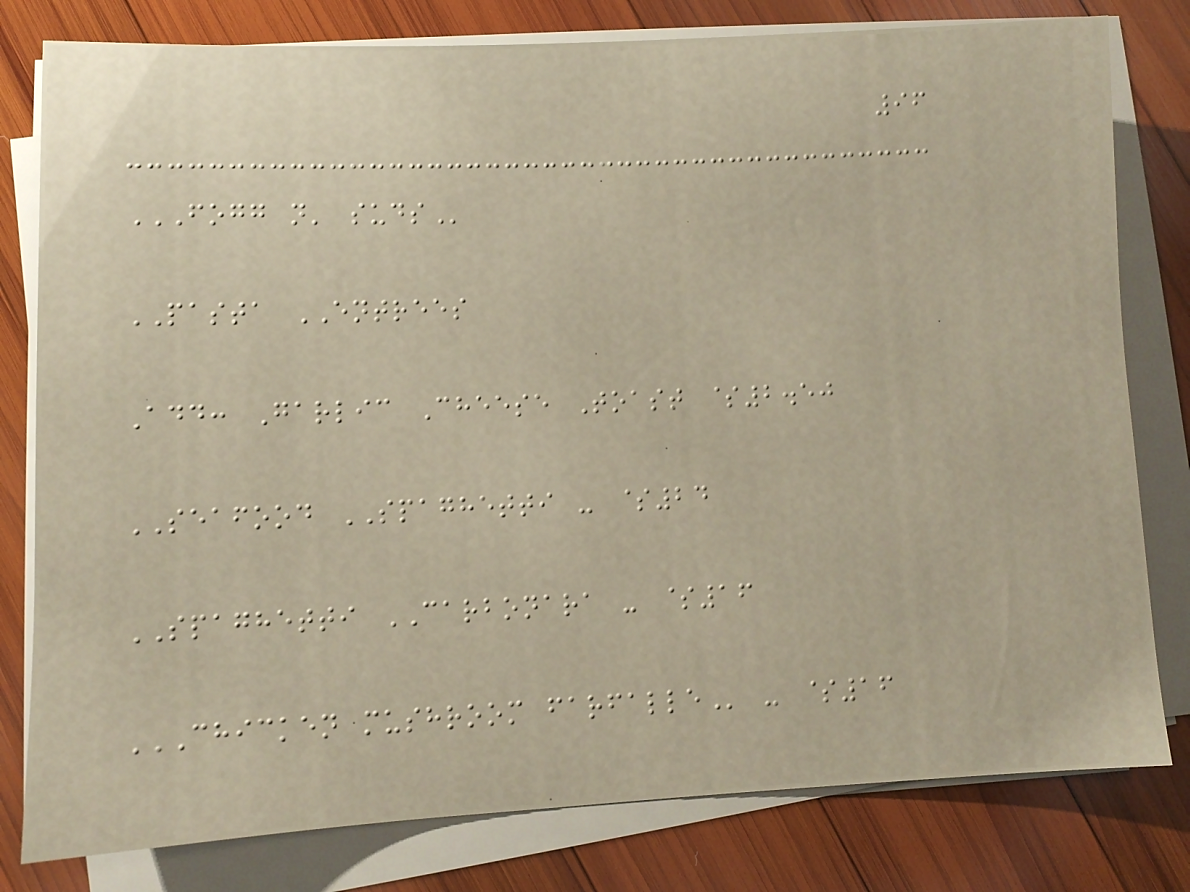96
FOGG N' SUDS
PASTA ENTREES
Add: Garlic Cheese Toast $2.50
SEAFOOD SPAGHETTI - $24
SPAGHETTI CARBONARA - $16
CHICKEN MUSHROOM FARFALLE - $16
